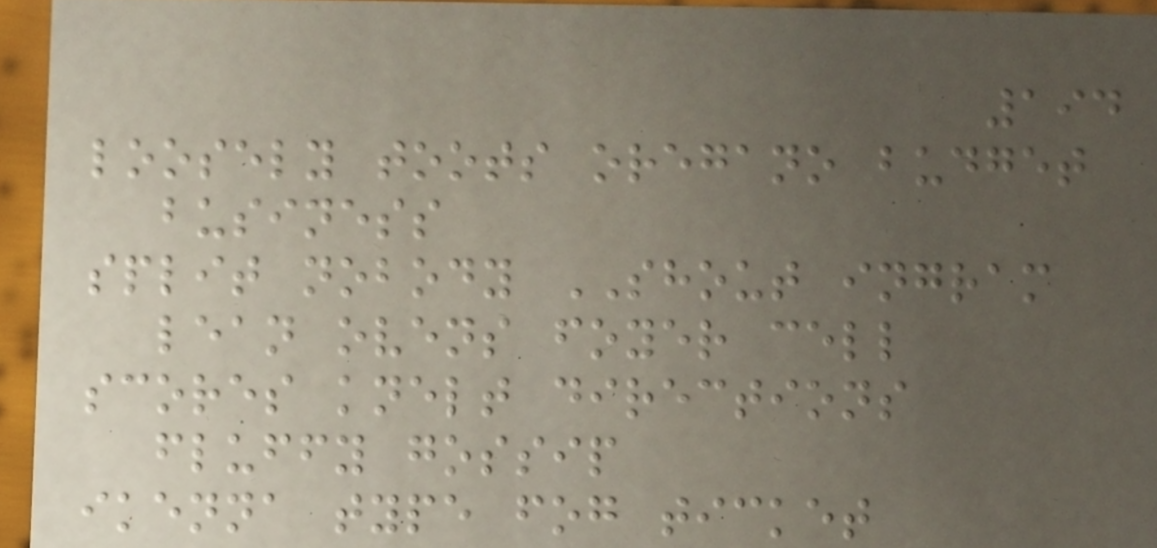194
loosely toots oregano budget
business
split nobody SHOUT ingram
lean ovens foyer cell
scores knelt directions
fluffy gossip
ikenna type fog ticket
